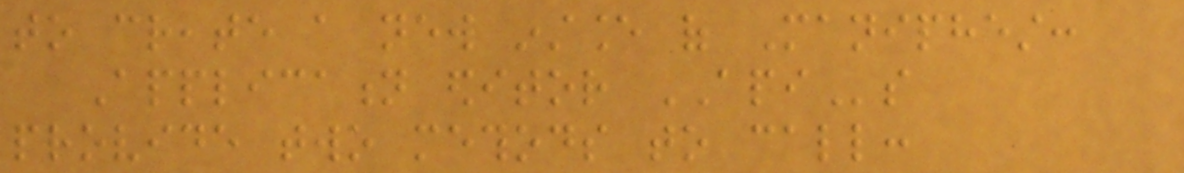to create a new instance of Maniphest:
Application editor APIs
provide two methods to call:
